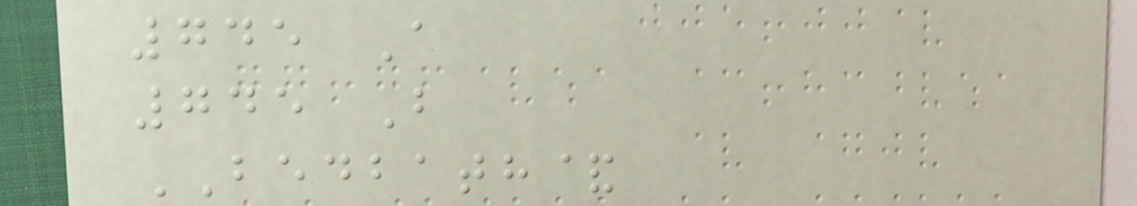745 A
745 B
BEDBATH&
